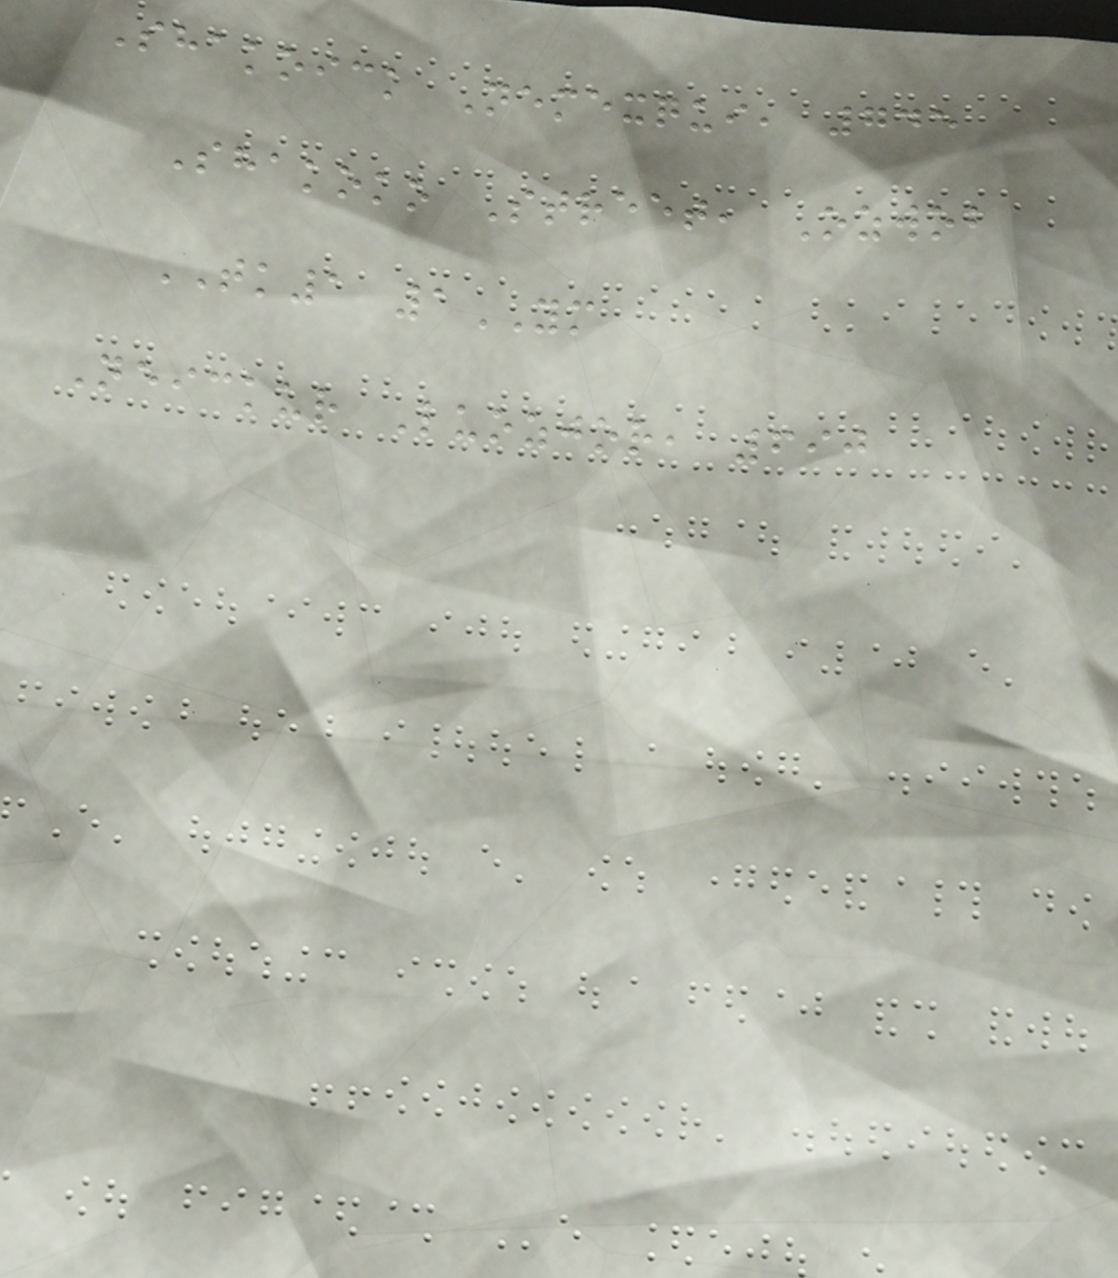Shakoick Nemexqui, 745
Shakoko Street, Ozwob
TK1 1YM
Neickur Luozjor, 690
